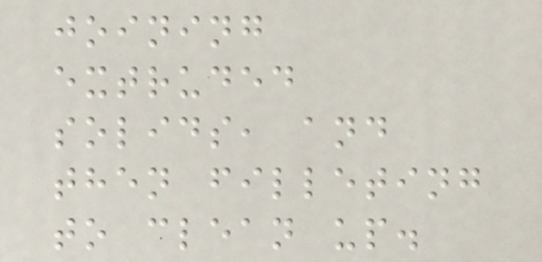joining
extruded
solids, and
then filleting
to clean up.
